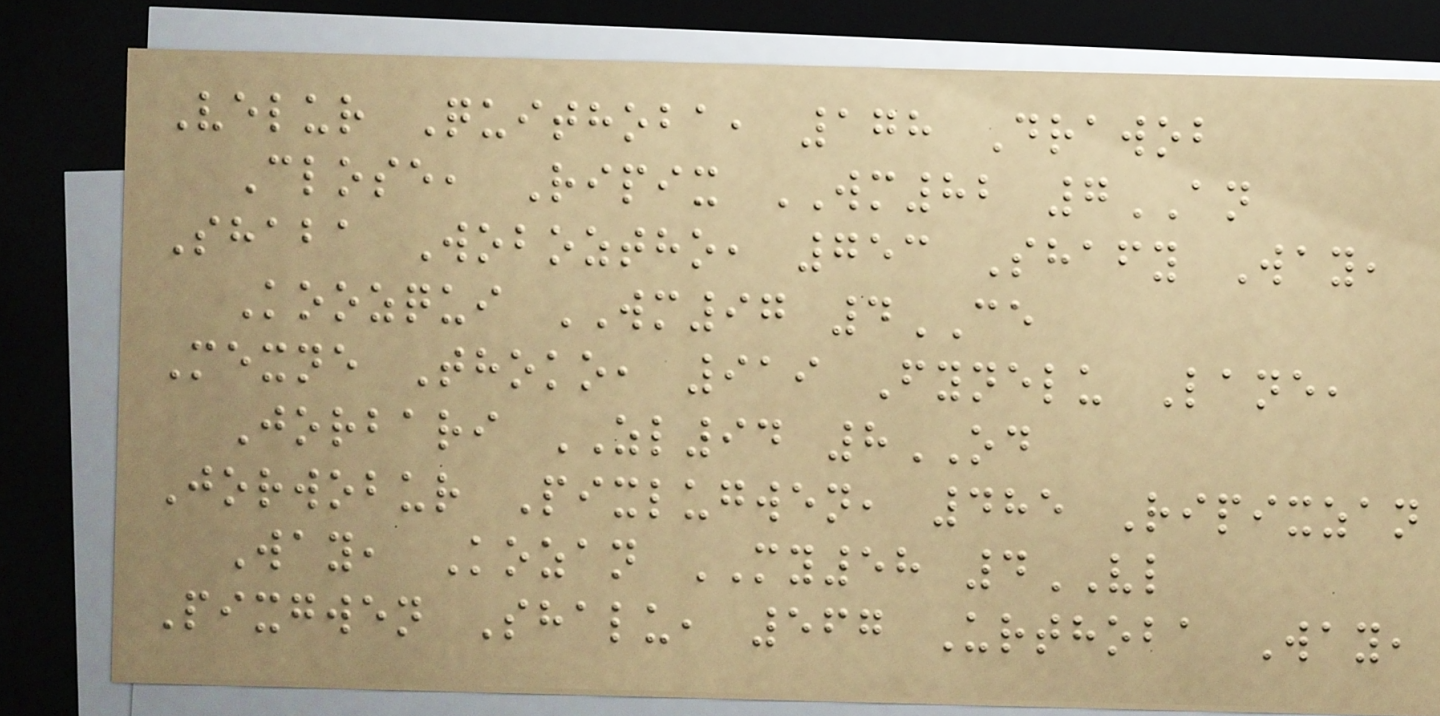Velur Quithoba, 178 Drawob
Close, Ripix WM82 7AN
Shaba Woboztho, 753 Shafy Way,
Koozqui WM97 4CE
Mexne Thoko, 919 Fynelu Lane,
Jorbari ZL94 8OD
Jorwobur Pixlugwen, 485 Ripixzan
Way, Kozan MY58 4VL
Pixgwen Shalu, 567 Urthoba Way,
